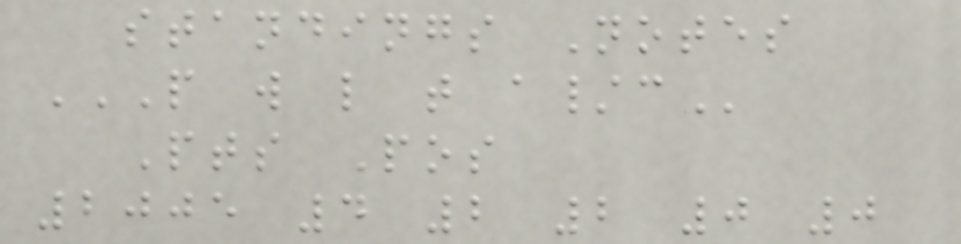standings Notes
P W L T A/C
Pts Pos
2005 4 2 2 0 0
